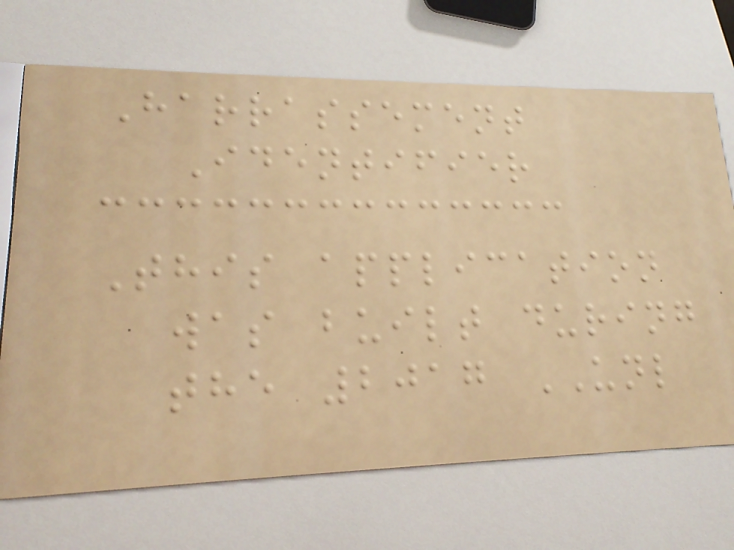Harrassement
Identifier
This application
was built during
the 2017 UNL
